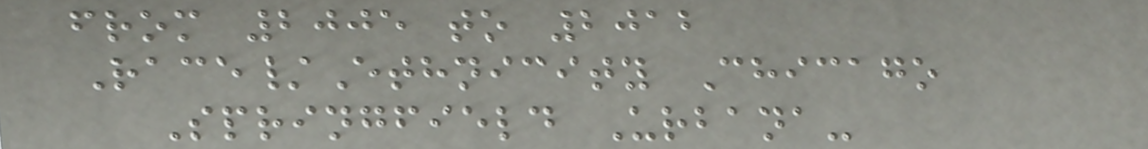from 2005 to 2012
Race/Ethnicity Chicago
Springfield Urbana-
